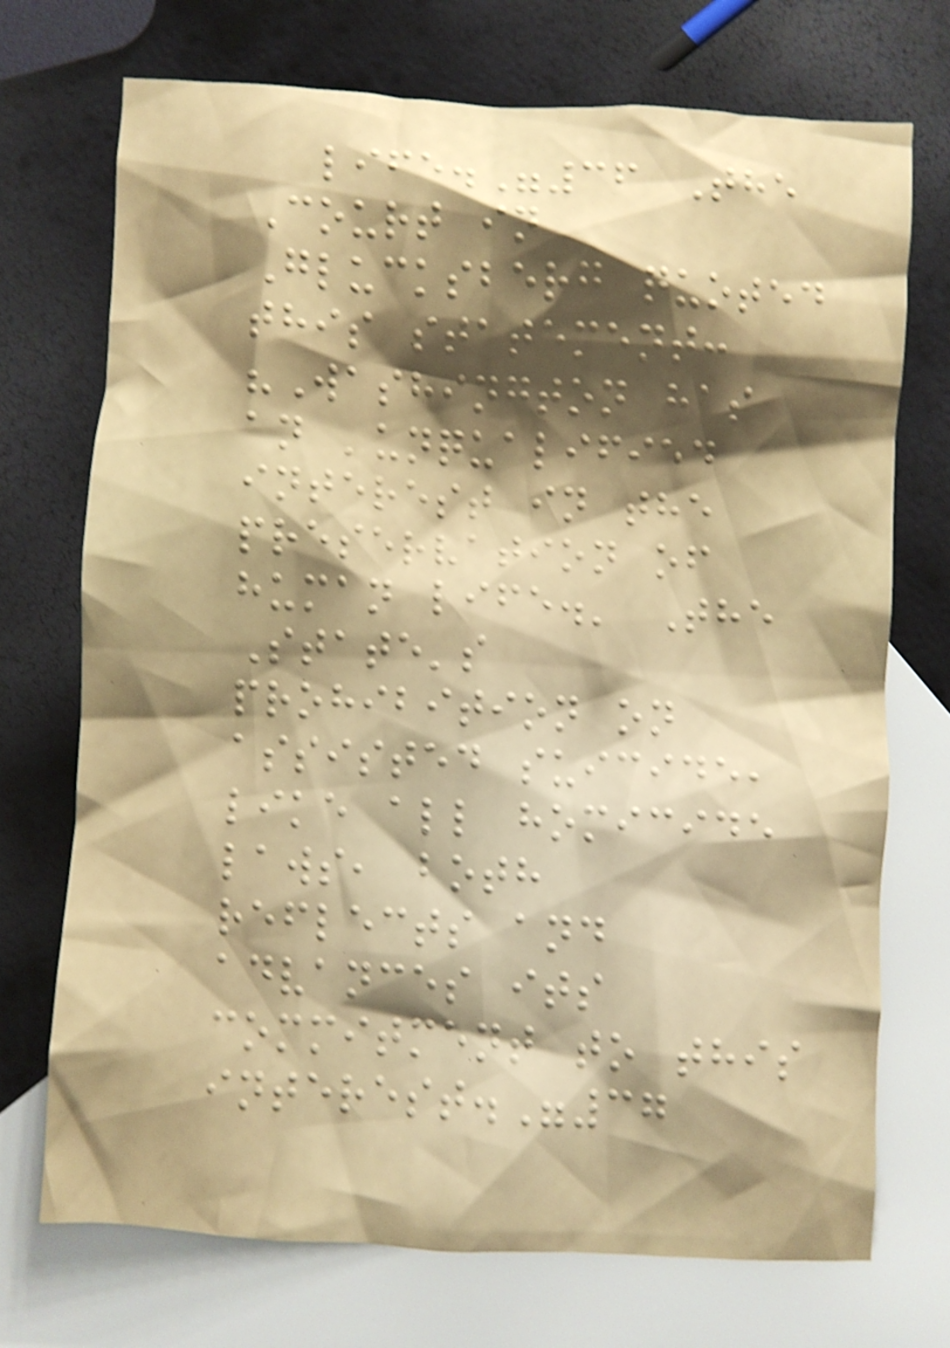life."36 The
Court in
Glucksberg quoted
this statement:
"Washington has
an 'unqualified
interest in the
preservation of
human life.' The
State's
prohibition on
assisted suicide,
like all homicide
laws, both
reflects and
advances its
commitment to this
interest."37
